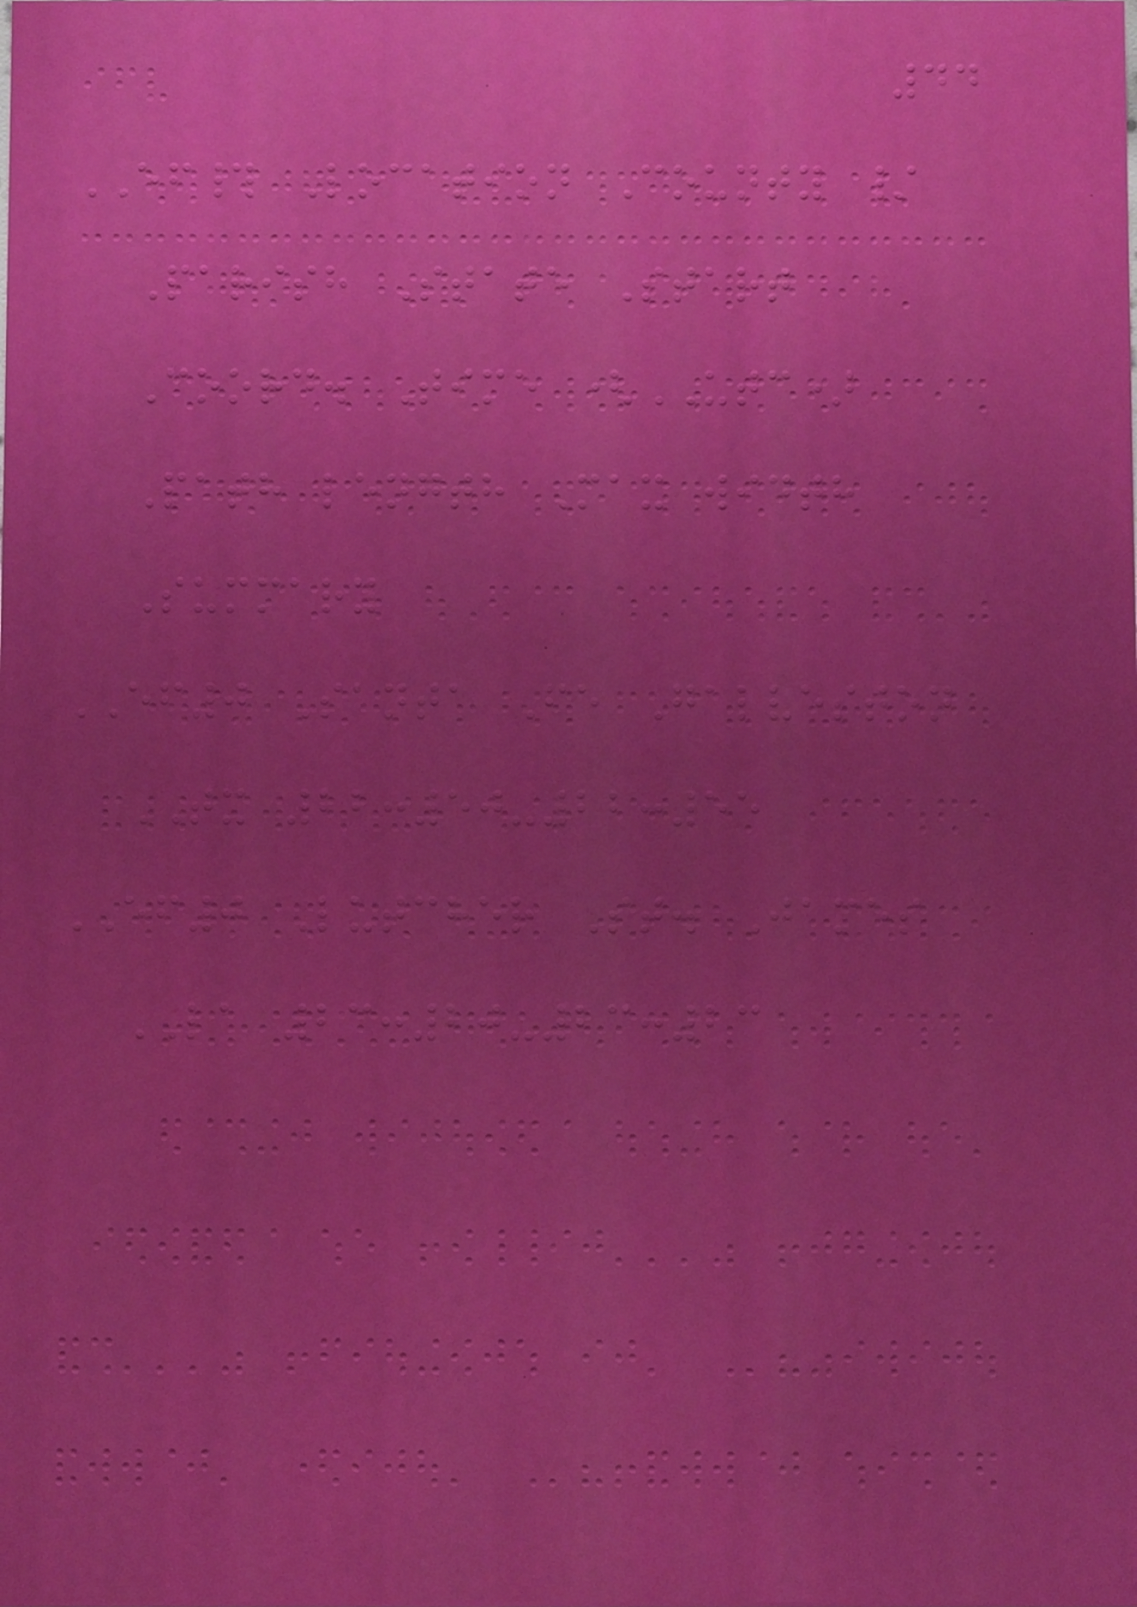44
EF# Location County /
Parish State Start
Coord. Time (UTC)
Path length Max width
Summary
EF0 Santa Fe Galveston
TX 22:50-22:55
EF0 Lutcher St. James
LA 23:20-23:23
